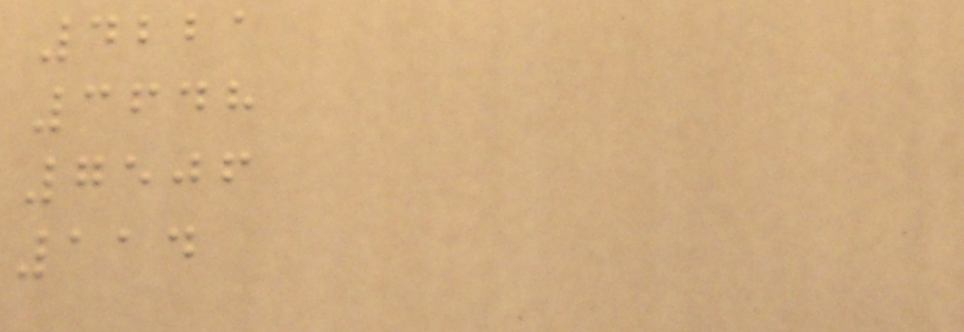4221
3648
7506
114
